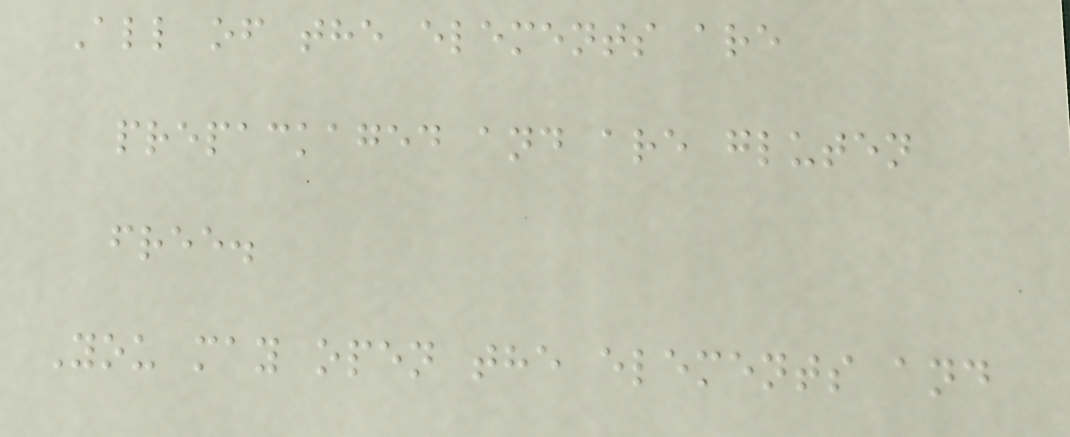All of the elements are
prepackaged and are gluten
free.
You may open the elements and
